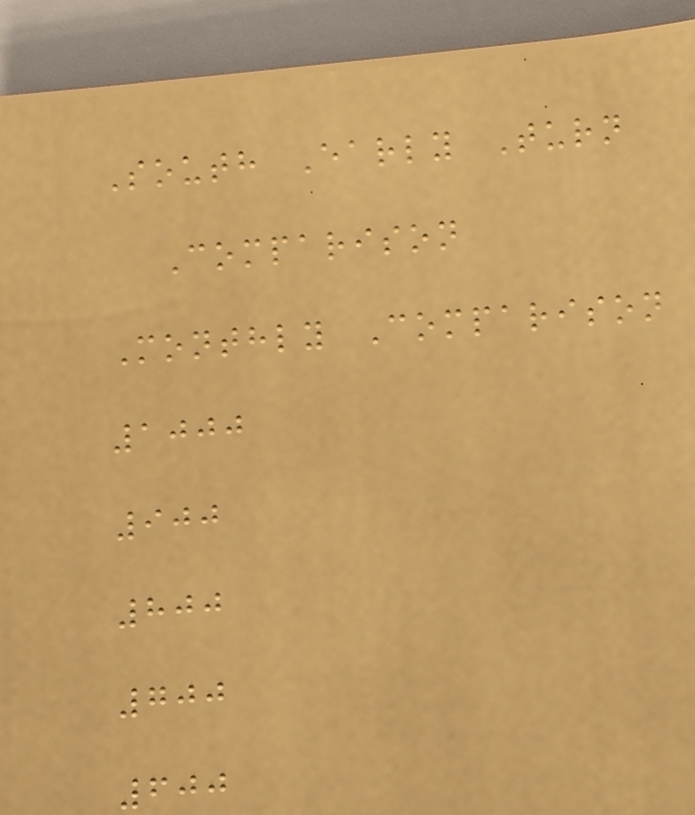South Early Turn
Comparison
Monthly Comparison
1000
900
800
700
600
